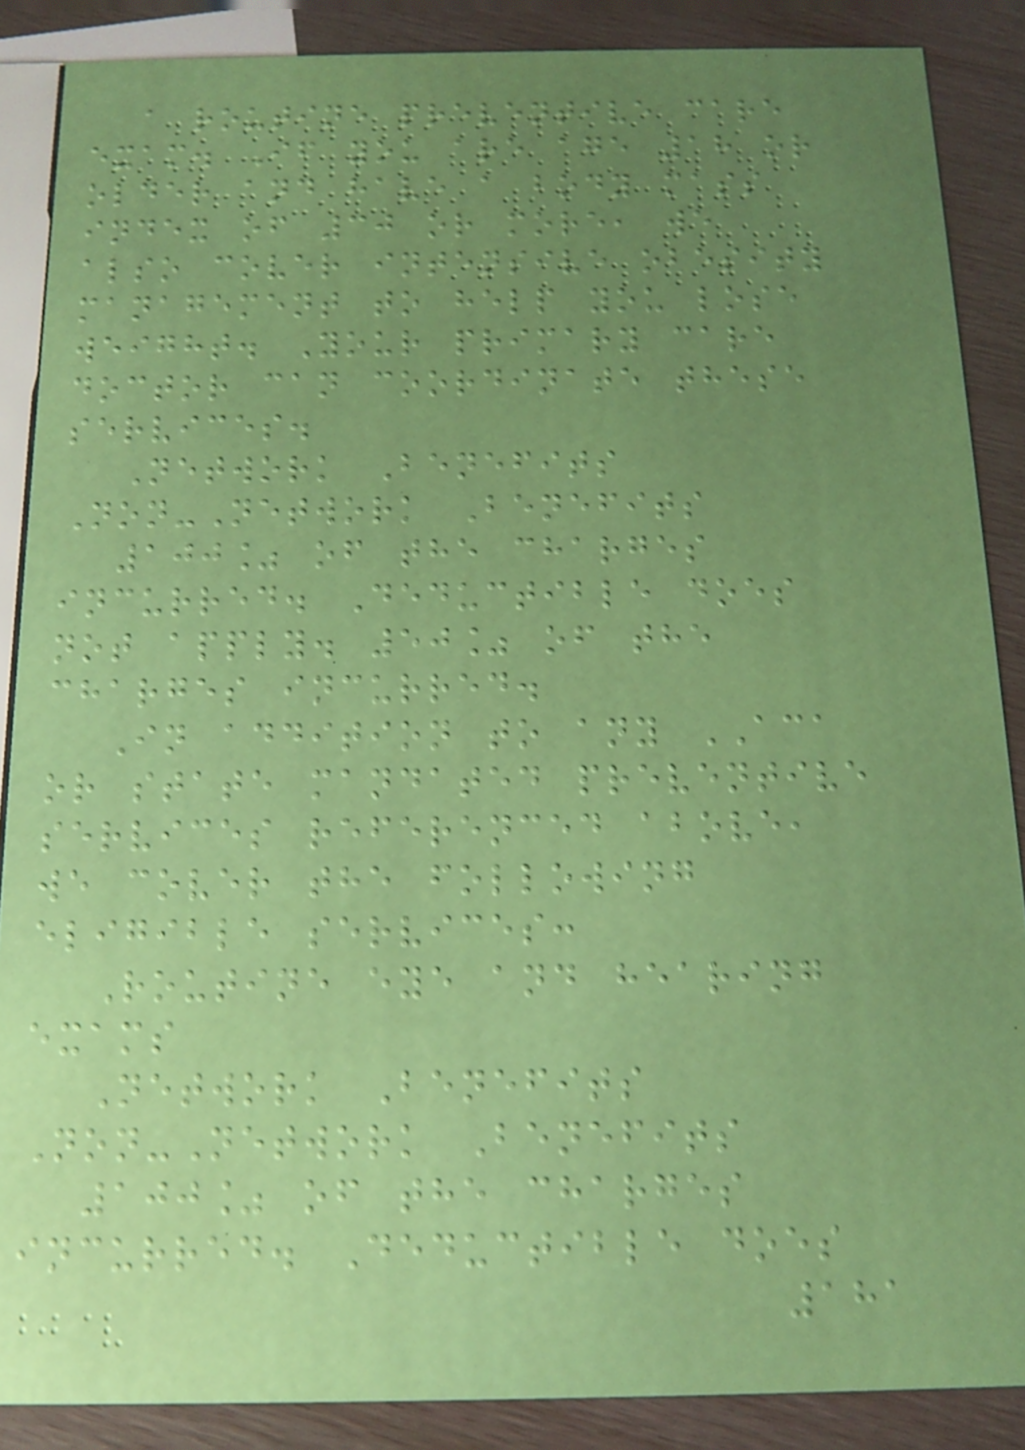a routine preventive care
exam. If you are age 18 or
older and have a body mass
index of 30 or more, we
also cover intensive obesity
management to help you lose
weight. Your primary care
doctor can coordinate these
services.
Network Benefits
Non-Network Benefits
100% of the charges
incurred. Deductible does
not apply. 50% of the
charges incurred.
In addition to any ACA
or state mandated preventive
services referenced above,
we cover the following
eligible services:
Routine eye and hearing
exams
Network Benefits
Non-Network Benefits
100% of the charges
incurred. Deductible does
181
